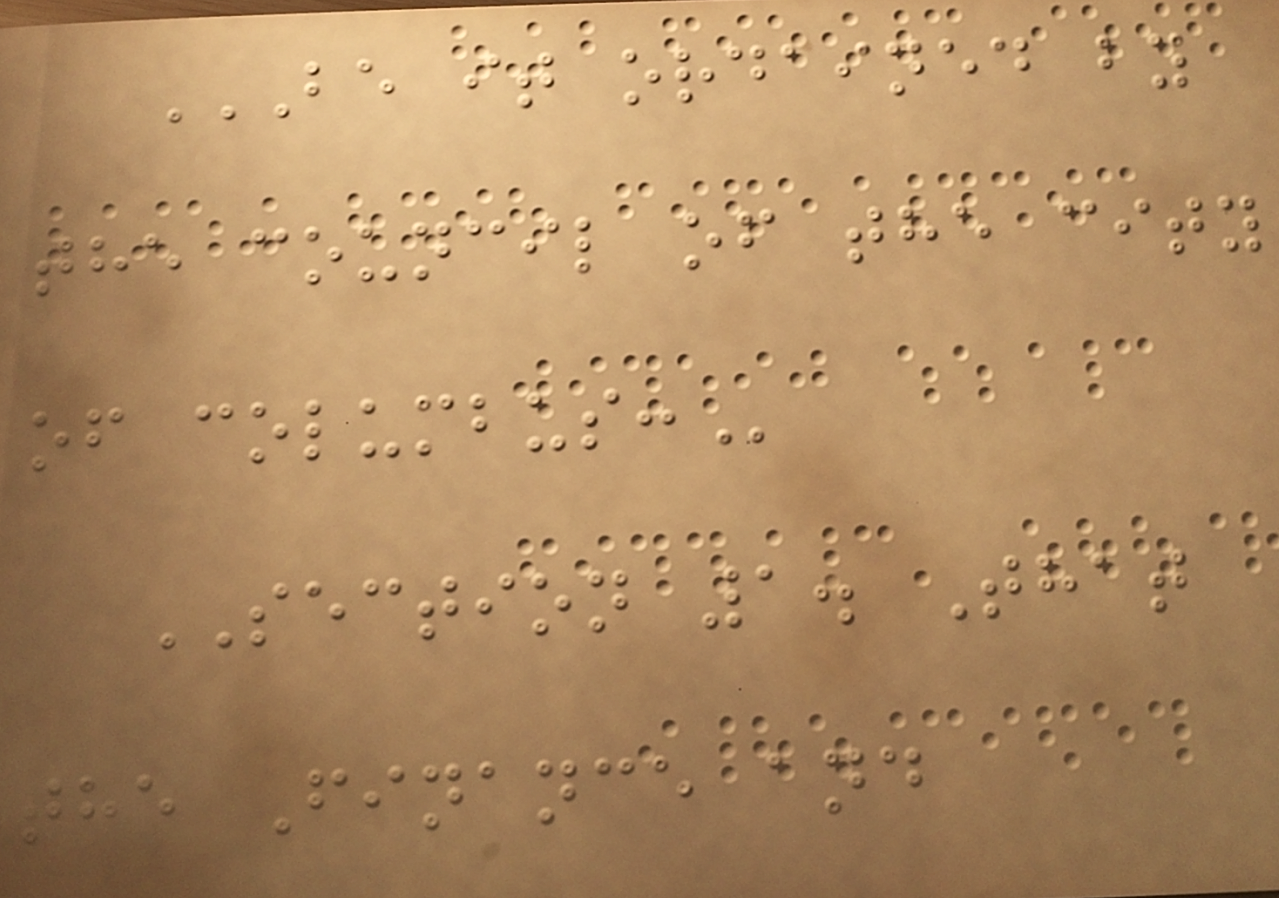BE IT ORDAINED BY
THE COUNCIL OF THE CITY
OF COLUMBUS:
SECTION 1. That
the Finance and
